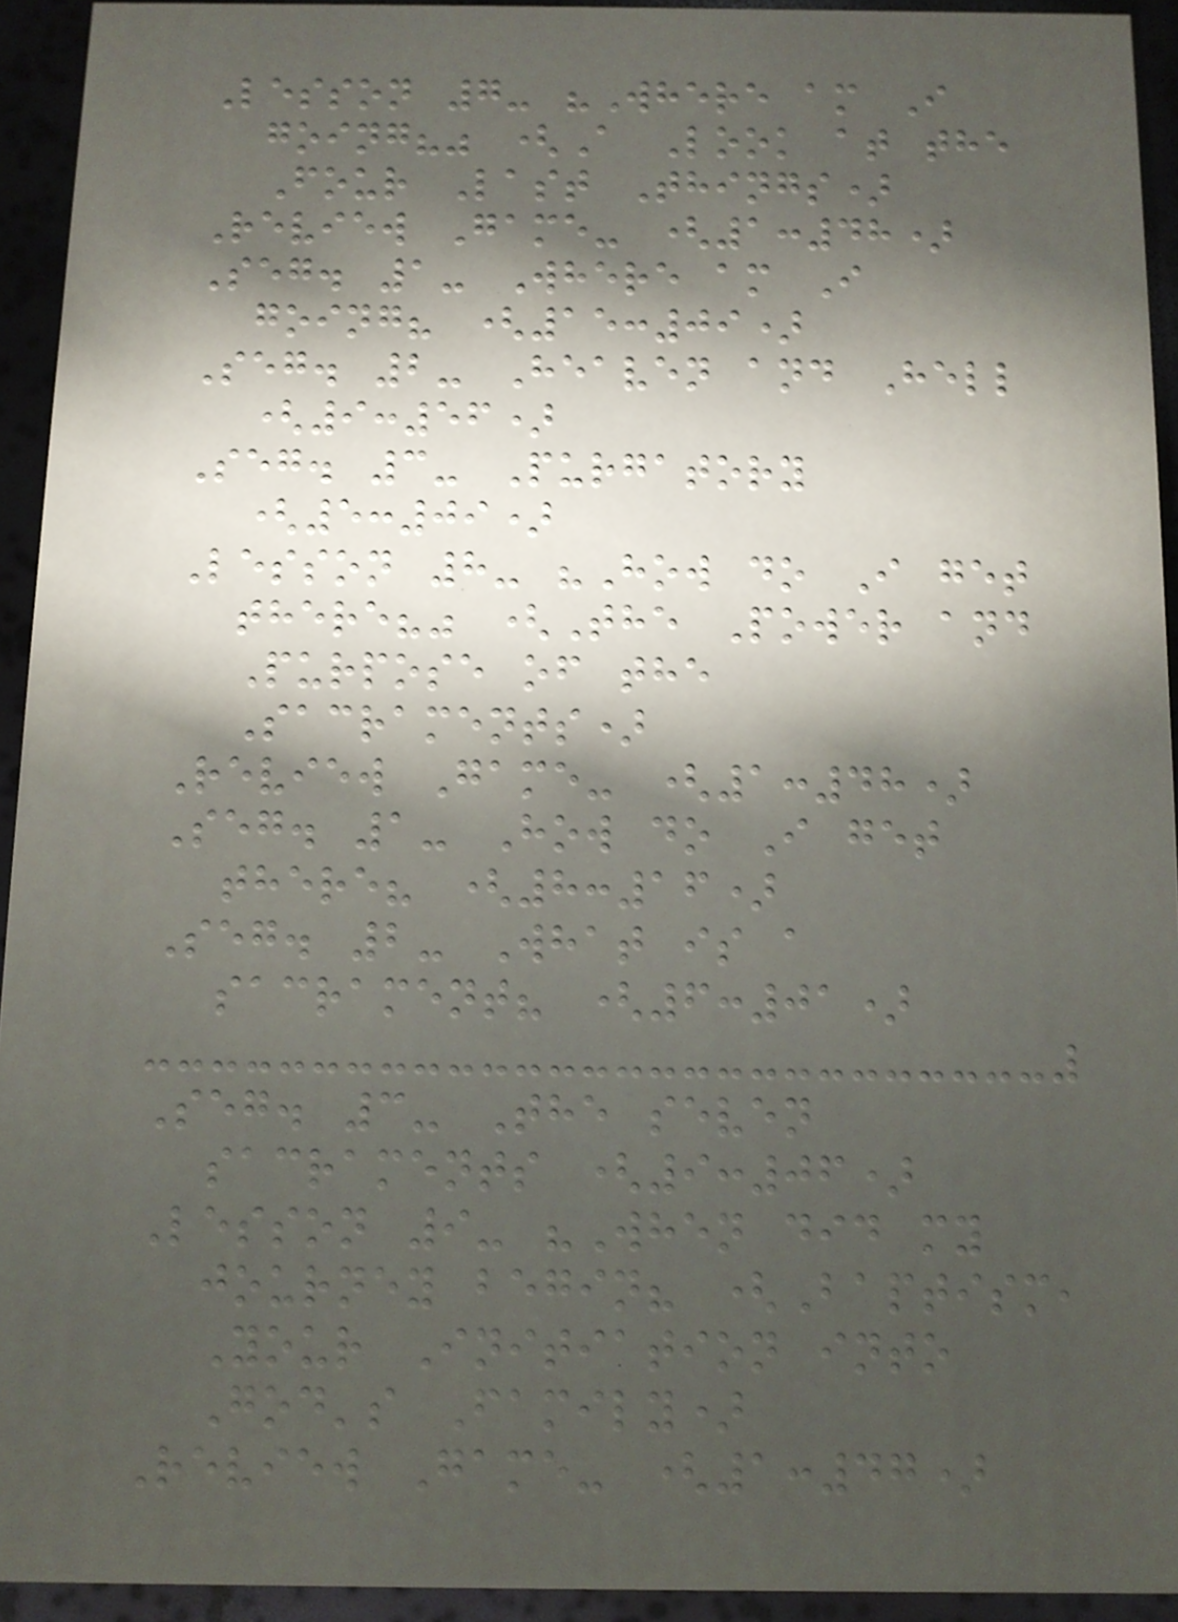Lesson 7- "Where am I
going?" (A Look at the
Four Last Things)
Review Game- (1:48)
Seg. 1- Where am I
going? (15:09)
Seg. 2- Heaven and Hell
(9:56)
Seg. 3- Purgatory
(5:09)
Lesson 8- "How do I get
there?" (The Power and
Purpose of the
Sacraments)
Review Game- (1:48)
Seg. 1- How do I get
there? (8:16)
Seg. 2- What is a
sacrament? (6:01)
Seg. 3- The seven
sacraments (9:06)
Lesson 9- "When did my
journey begin? (Baptism,
Your Initiation into
God's Family)
Review Game- (1:47)
